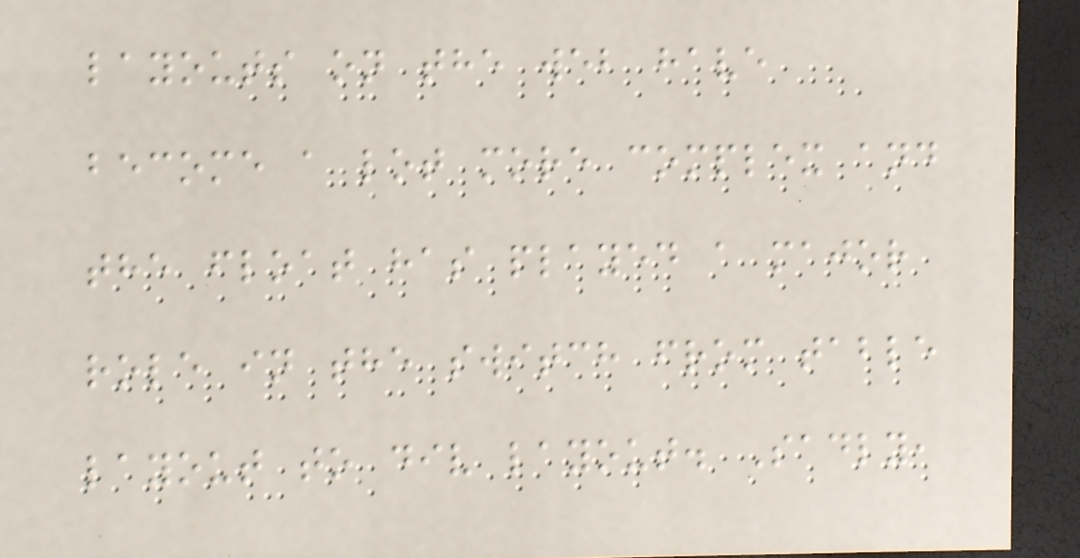layouts on the web have
become a lot more complex and
the float has played a major
role in the switch from table
layout to div layout. Sadly,
